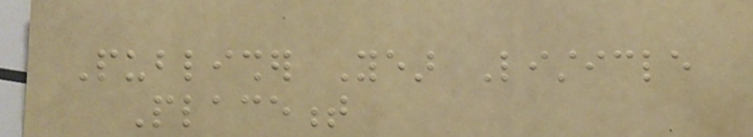Publisher Year Listicle
Placement
